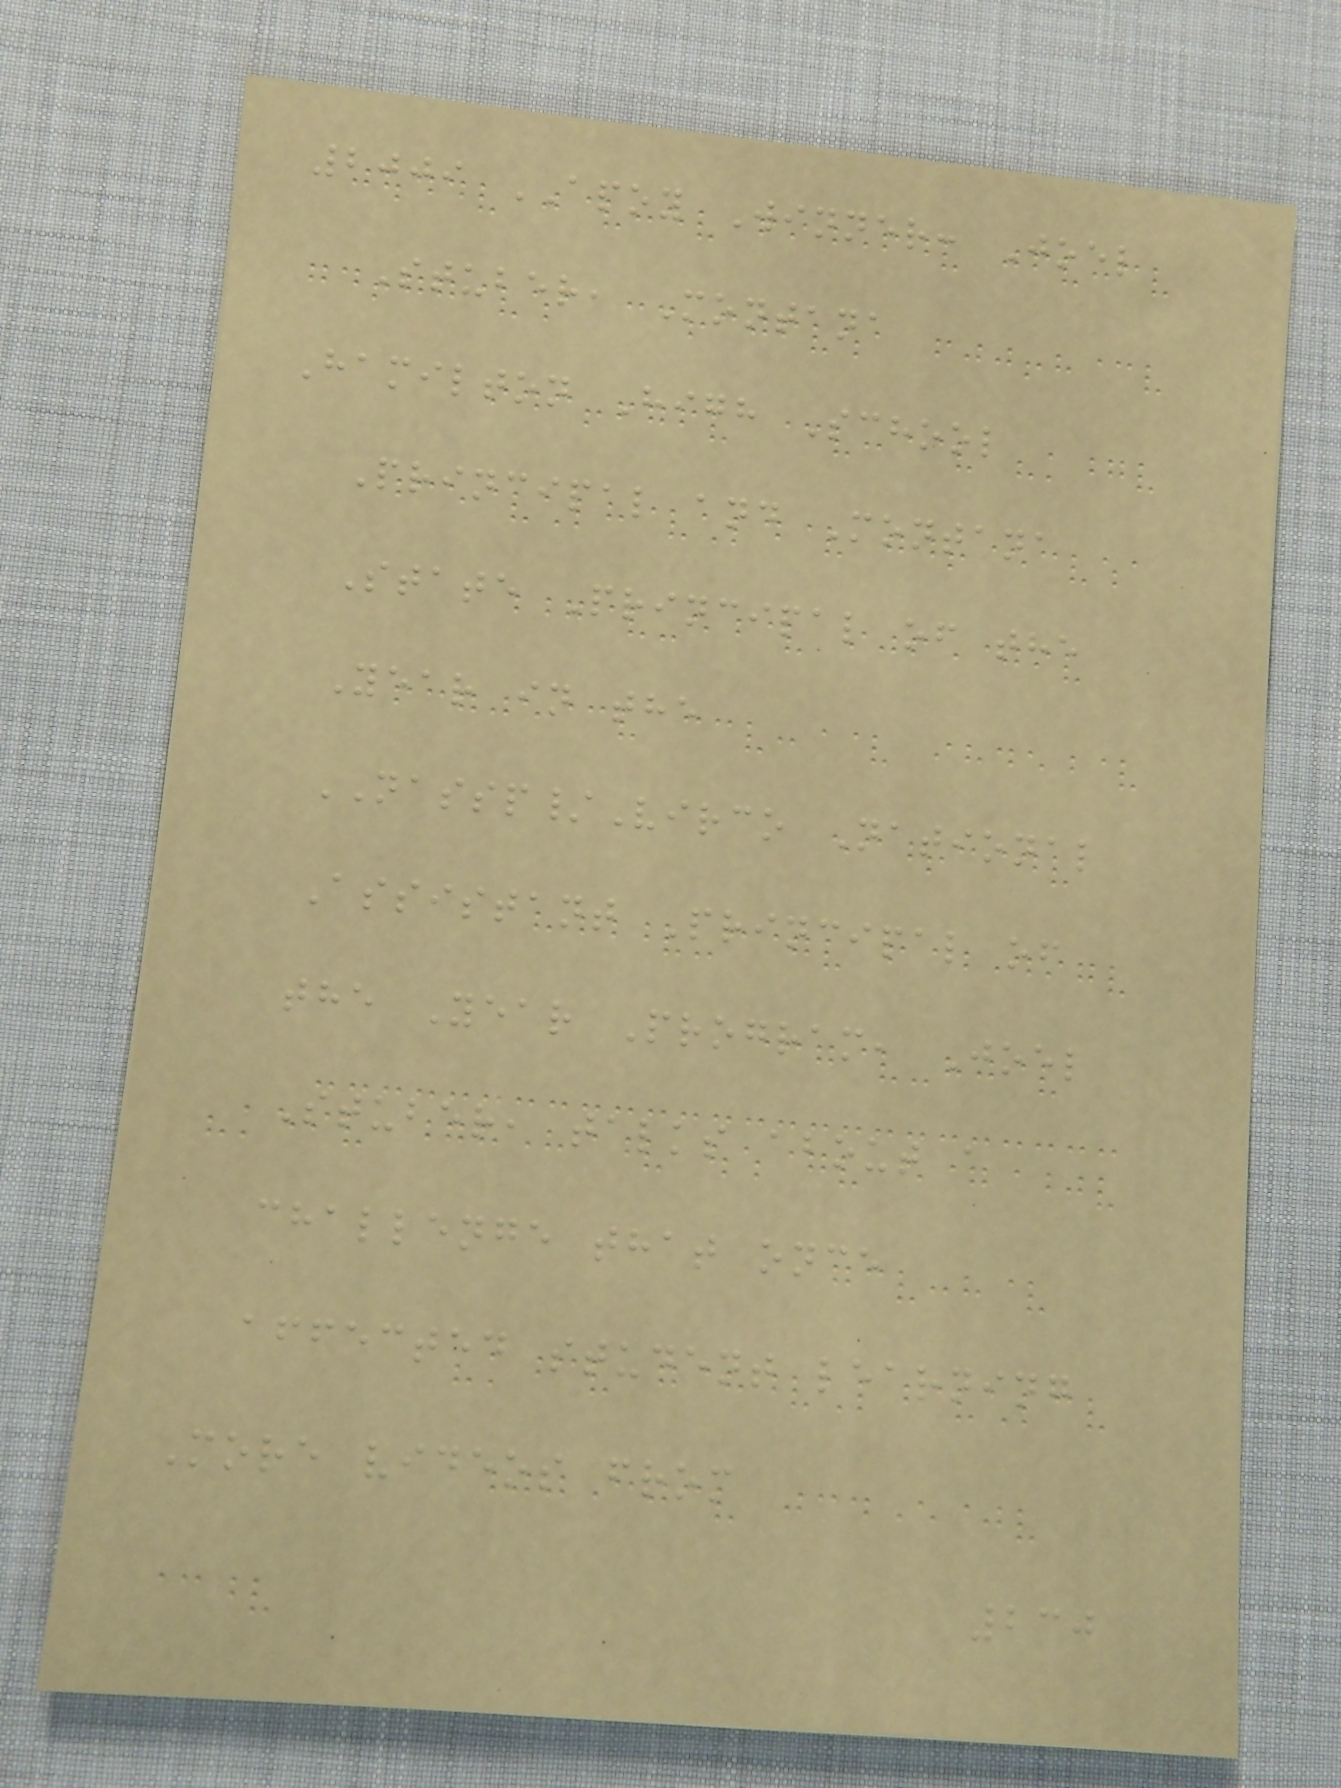2009 APOY Winner: Joel
Stuber, Montana
Hamilton High School
Principal and Montana
State Principal of the
Year in the
NASSP/Virco National
Assistant Principal of
the Year Program, Joel
Stuber, talks about a
challenge that once
affected student learning
More videos from
230
